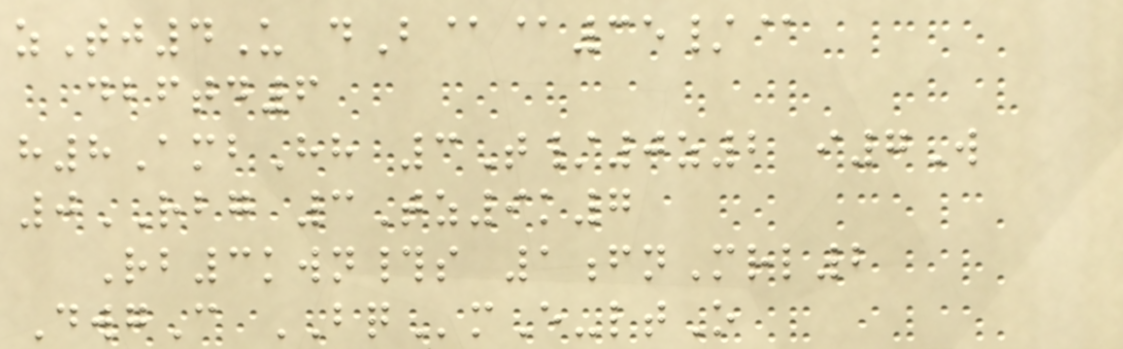zTj4U dB@@35/@
dbftd6
h8AmbHh 3T/0z2 i7W
0RBG 3Tz9k7
Rb3kwn#s 1fnMrl2
DwgC BQmE-ltO
